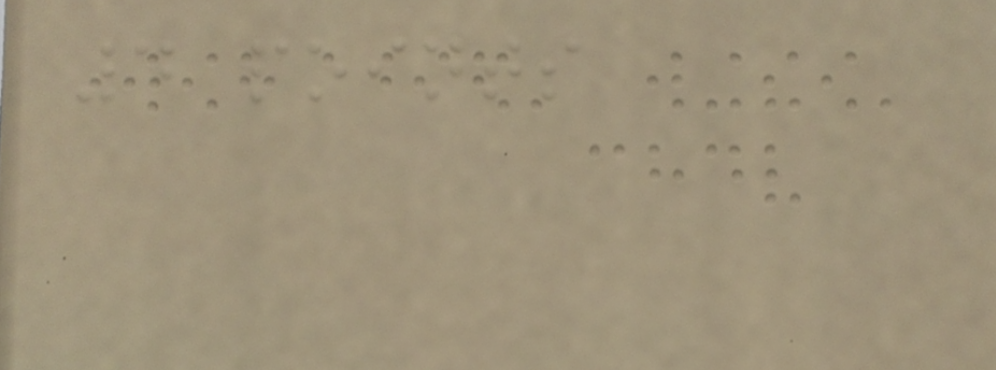4 points
